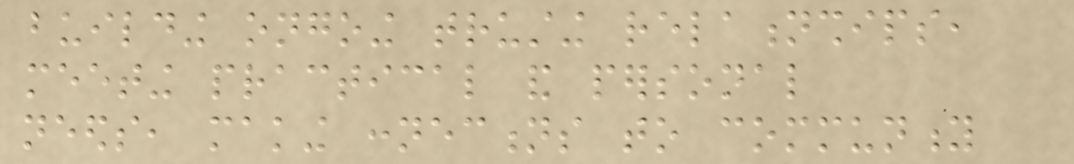building ongoing trusting relationships,
meeting practical and personal
needs, making connections to community
